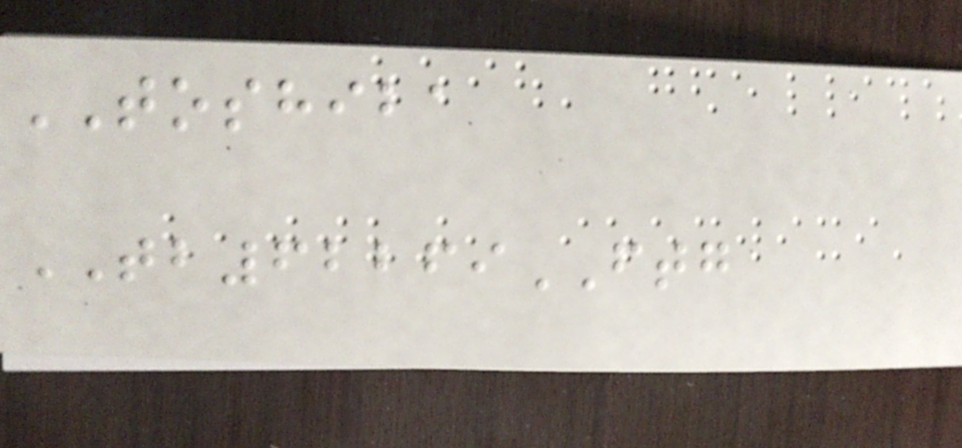TOSHIBA
TB62269FTG
